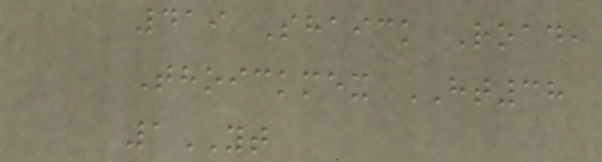419 Shaick Road,
Thoickmex HT38
1YT
